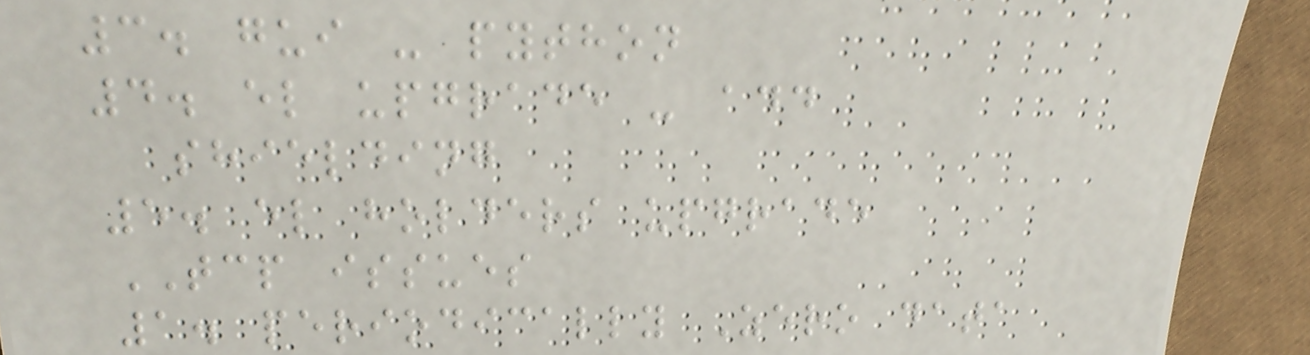3. gui - python
4. el upgrade - add
shielding
5. el holders upgrade
TCP issues
1. periodically Zero data
